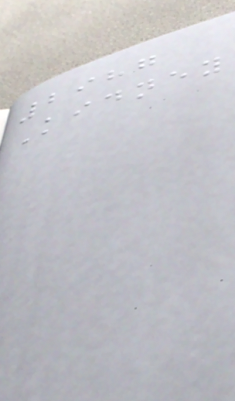2987
Kidney
